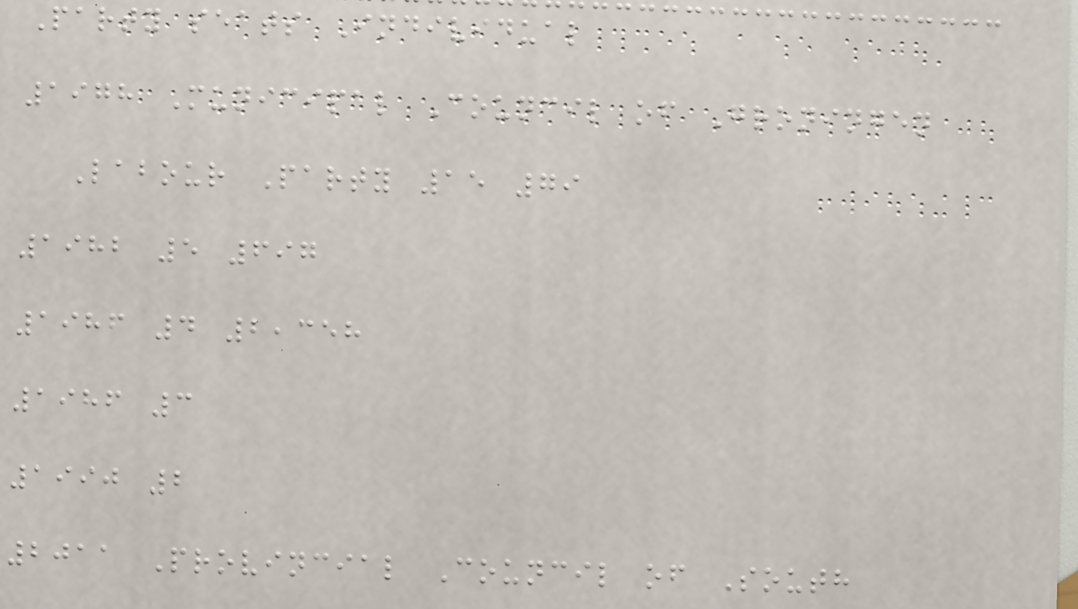Party seats Individual
1978 Municipal Council of Groningen
Labour Party 15 79
1982 5 697
1986 4 2,358
1986 3
1990 2
2011 Provincial Council of South
